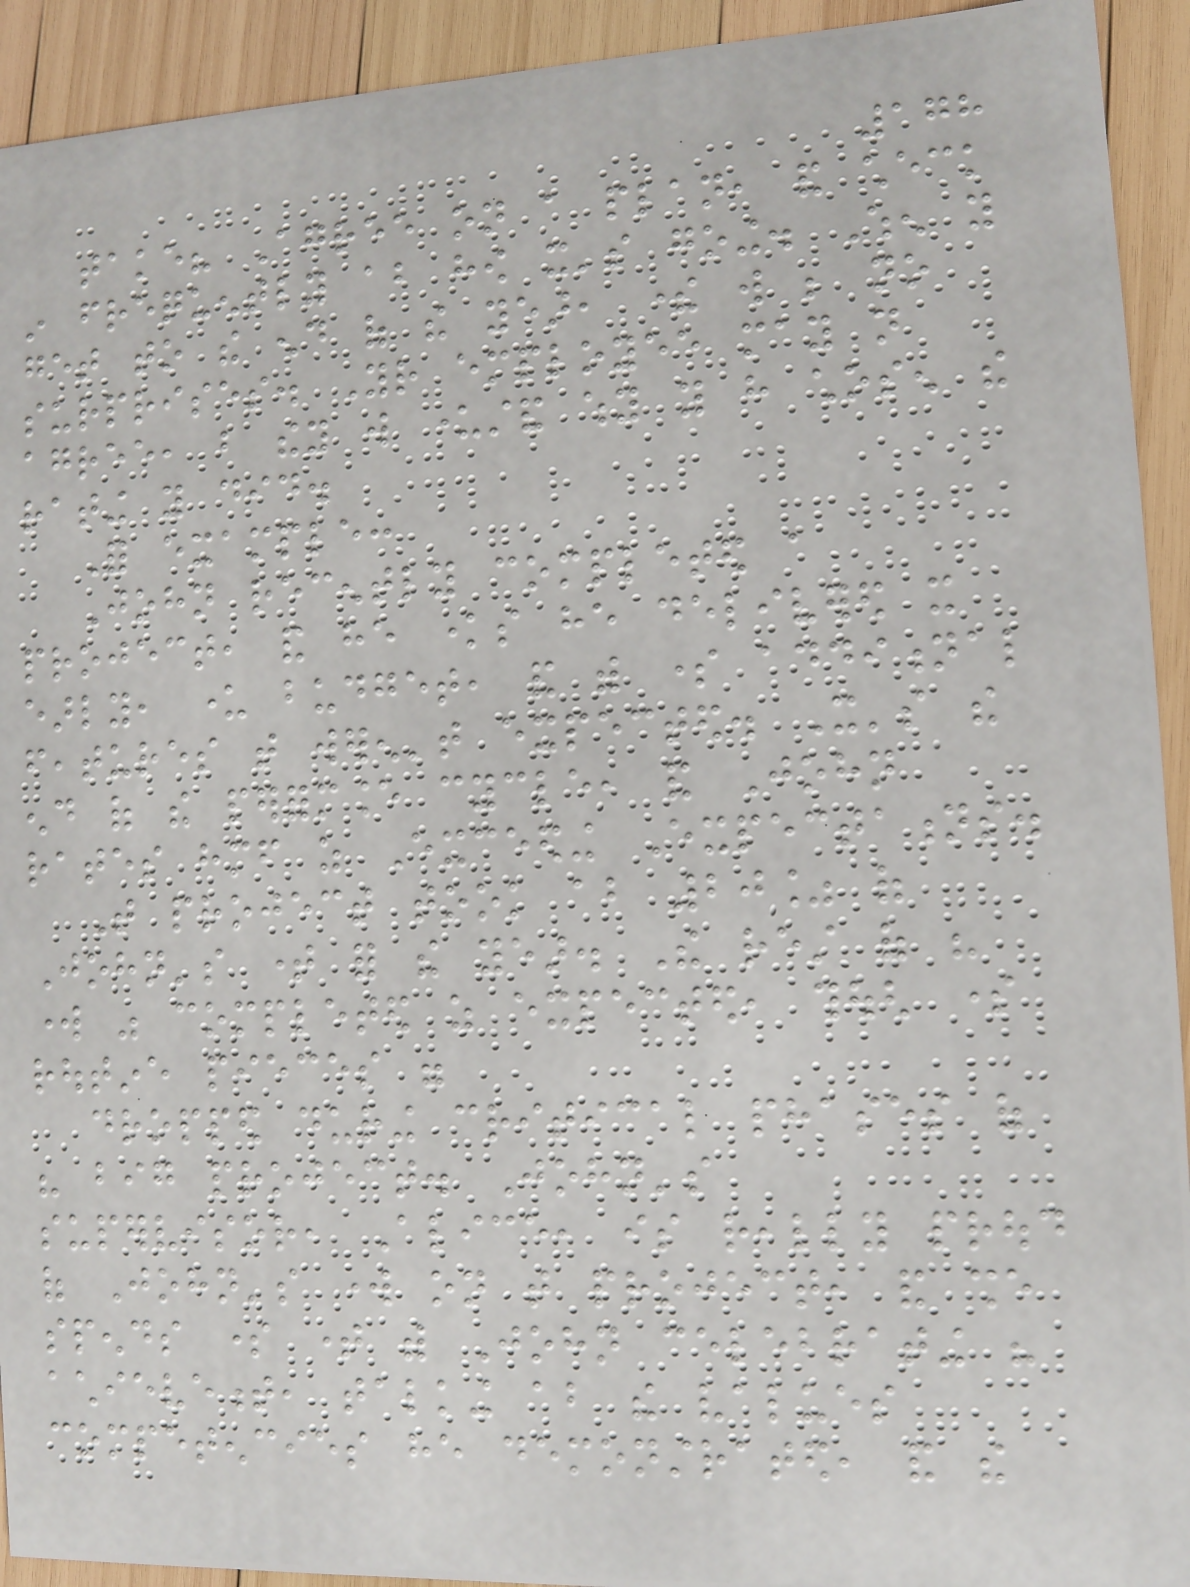178
take? Agree on a plan, and check
in frequently about how it's going. When you
get to the end of the year, there will be no
surprises. Your employee may not
agree, but they will understand why you have chosen the
rating you did.
For example:
John recently completed a
project, and he knows he delivered it
early, under budget, and with some additional
features that weren't expected. It's the
end of the performance cycle, and John
rates himself as Exceeding Expectations.
That project took about 20% of
John's time for the year. The rest of his
work was completed as expected, though some
routine pieces were
dropped during critical phases of
his big project. John's
supervisor, Alice, is really proud
of John's work on that project, and she
spends some time with John celebrating his
achievement, talking about the values
competencies he demonstrated, and the
